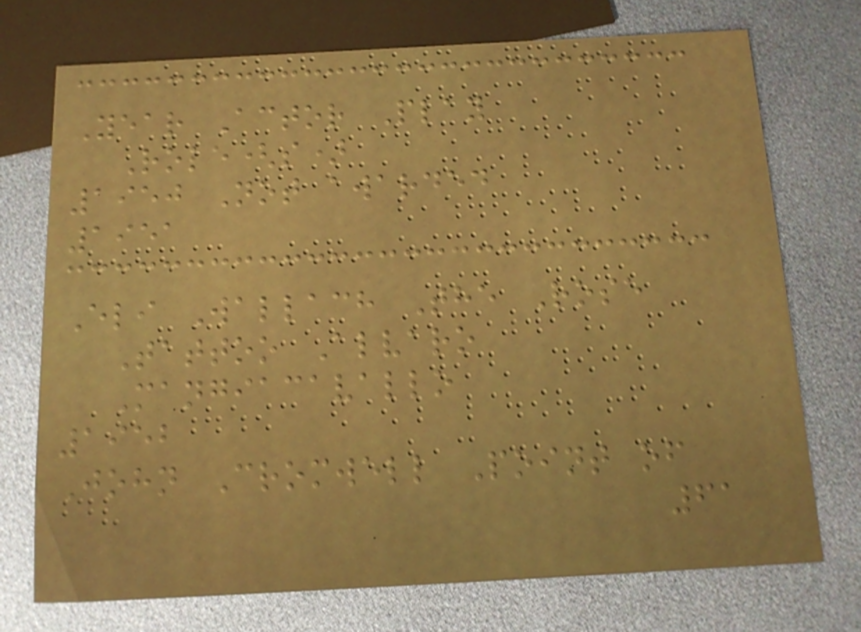Year Actor Play
Role(s)
1950 Not awarded
1951
Eli Wallach The Rose
Tattoo Alvaro
Mangiacavallo
1952
John Cromwell Point of
61
